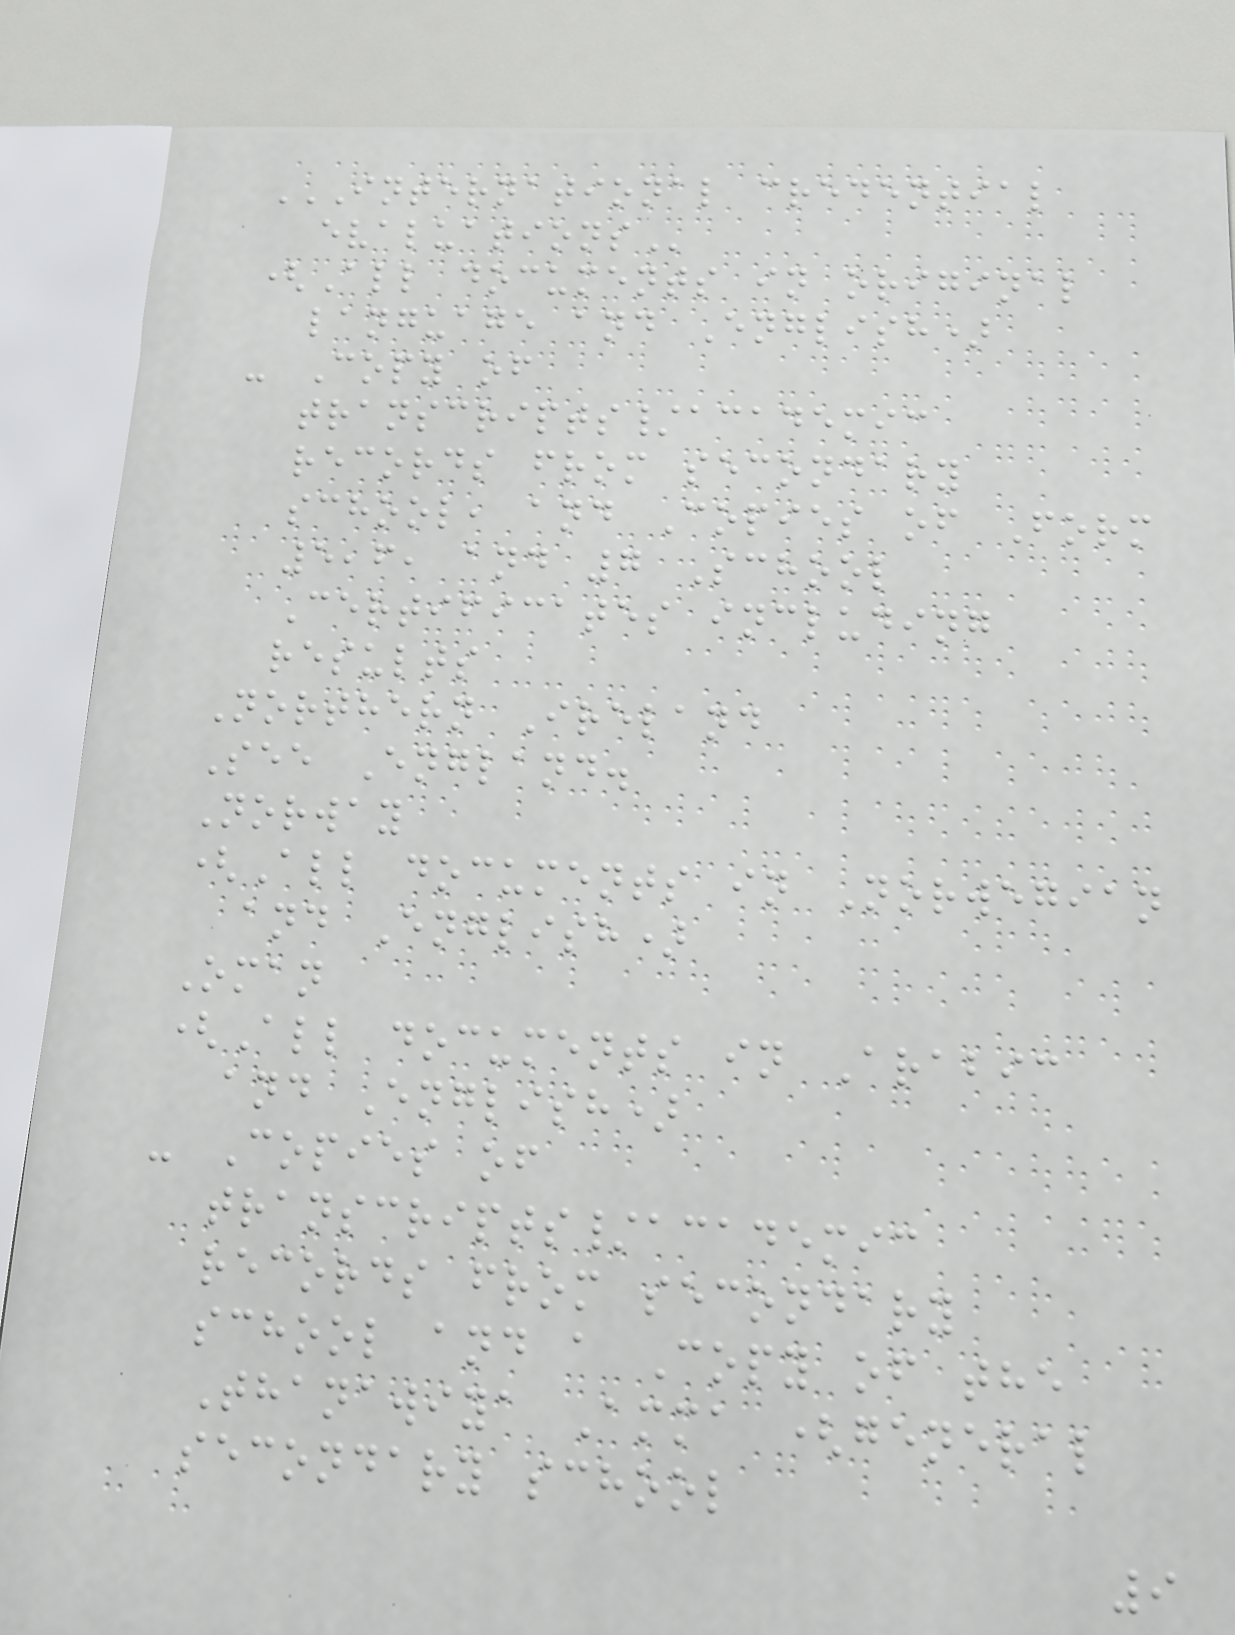INTERNATIONAL CREDENTIAL
EVALUATIONS
(All documents in original
language and English)
- Copy of
transcripts/academic
records from secondary
school, and Copies of Form
5,6, and 7 School
Certificates including
results
Northern Ireland
See England.
Norway
(All documents in Norwegian
and English)
Oman
(All documents in Arabic
and English)
- Copies of
transcripts/academic
records from secondary
school and a Copy of the
Thanawiya Amma (general
secondary school
9
